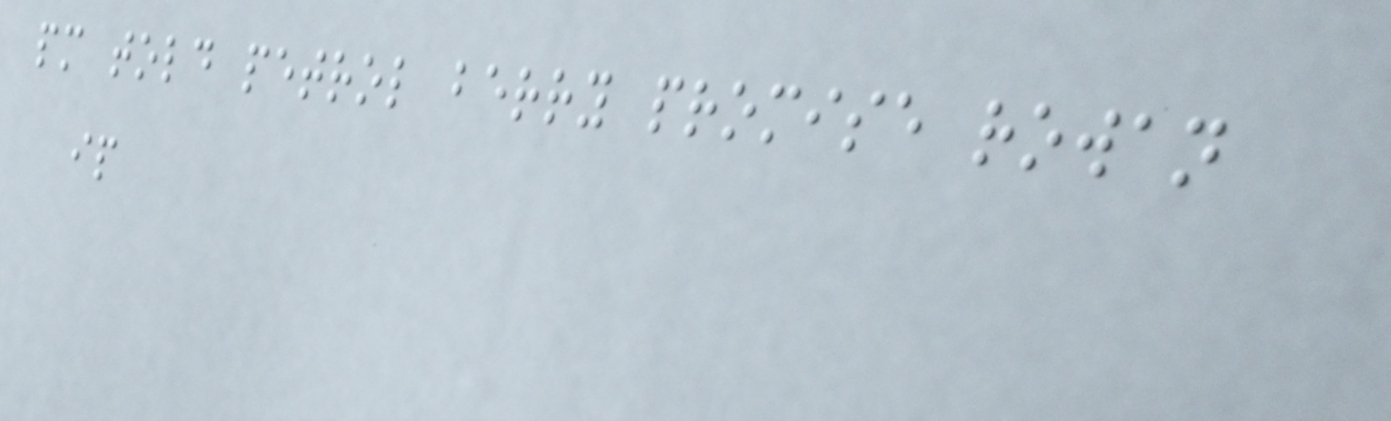pm told petrol berry promise rowan
ip
